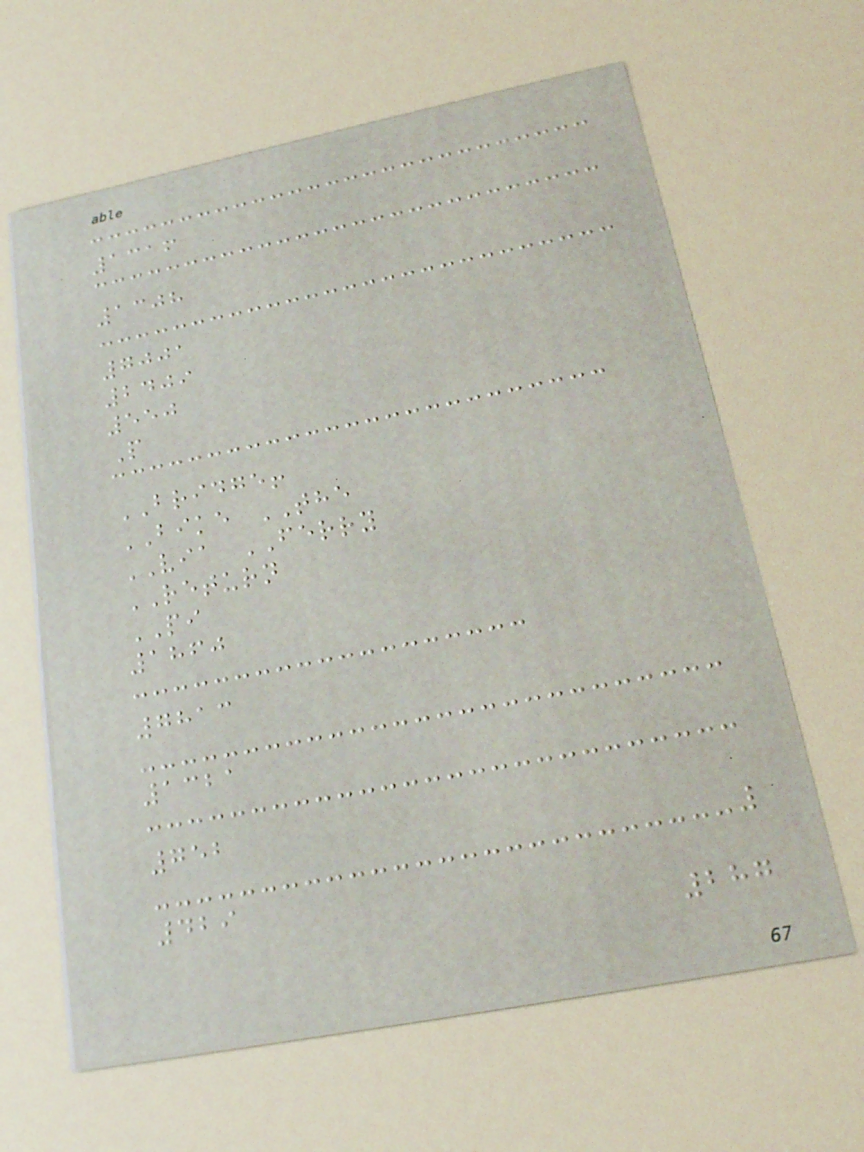1316
1308
7001
2409
550
P
BRIDGE!
BIKE THE
VIA FERRY
RETURN
PI
1860
7813
1321
752
429
287
